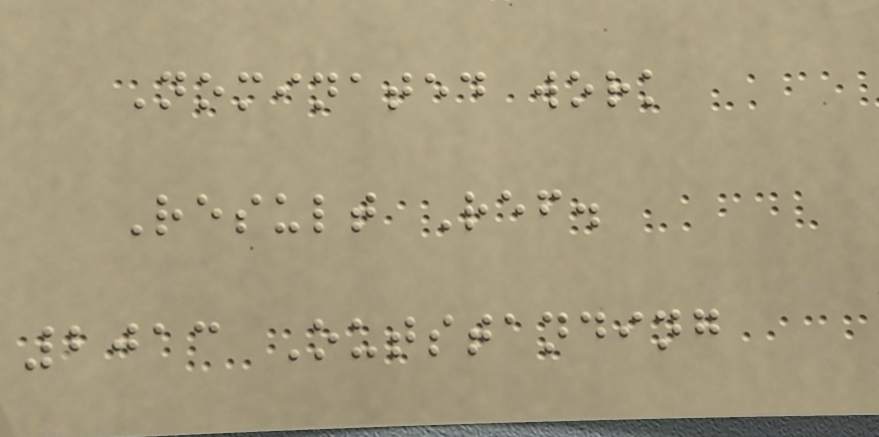Nominated work
Result Ref.
2013 Outstanding
